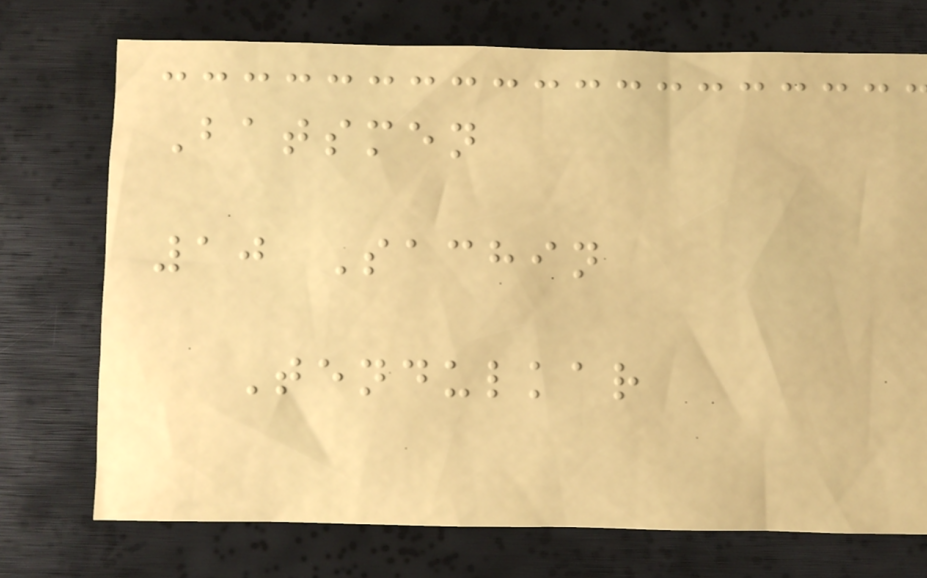Batsmen
10 Sachin
Tendulkar
